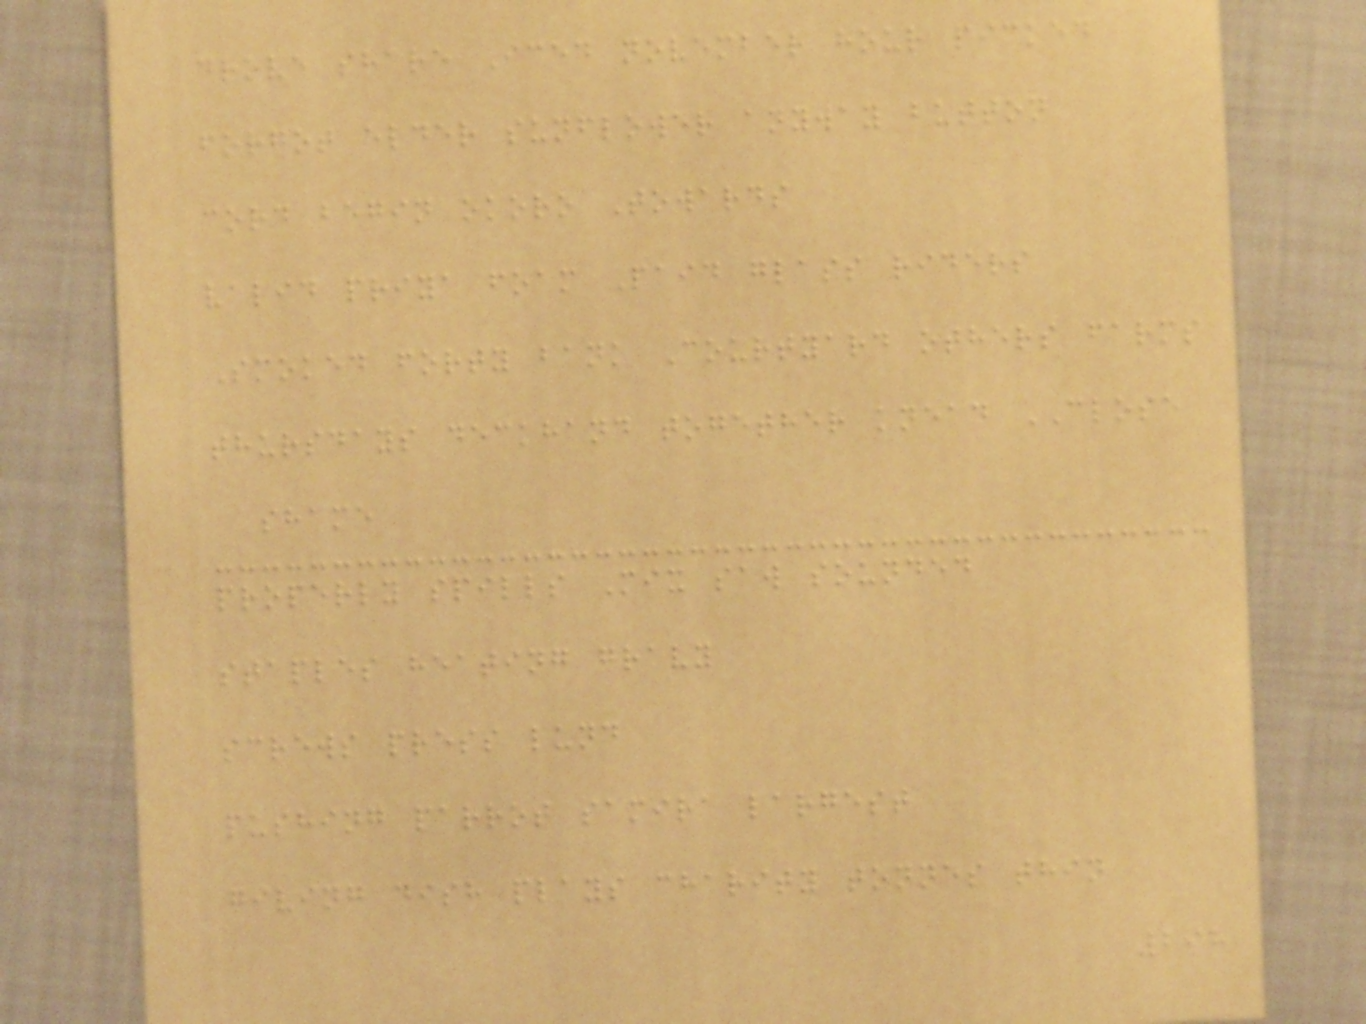drove share Iced november hour picked
forgot elder sunflower anyway button
cord begin okoro Towards
valid priya foam Paid glass riders
Smoked forty bank Courtyard others farms
thursdays deckhand together knead CLOSE
shame
properly spills Mix saw sounded
staples heating gravy
screws press lund
pushing parrot samira largest
giving dish plays charity tonnes thin
298
